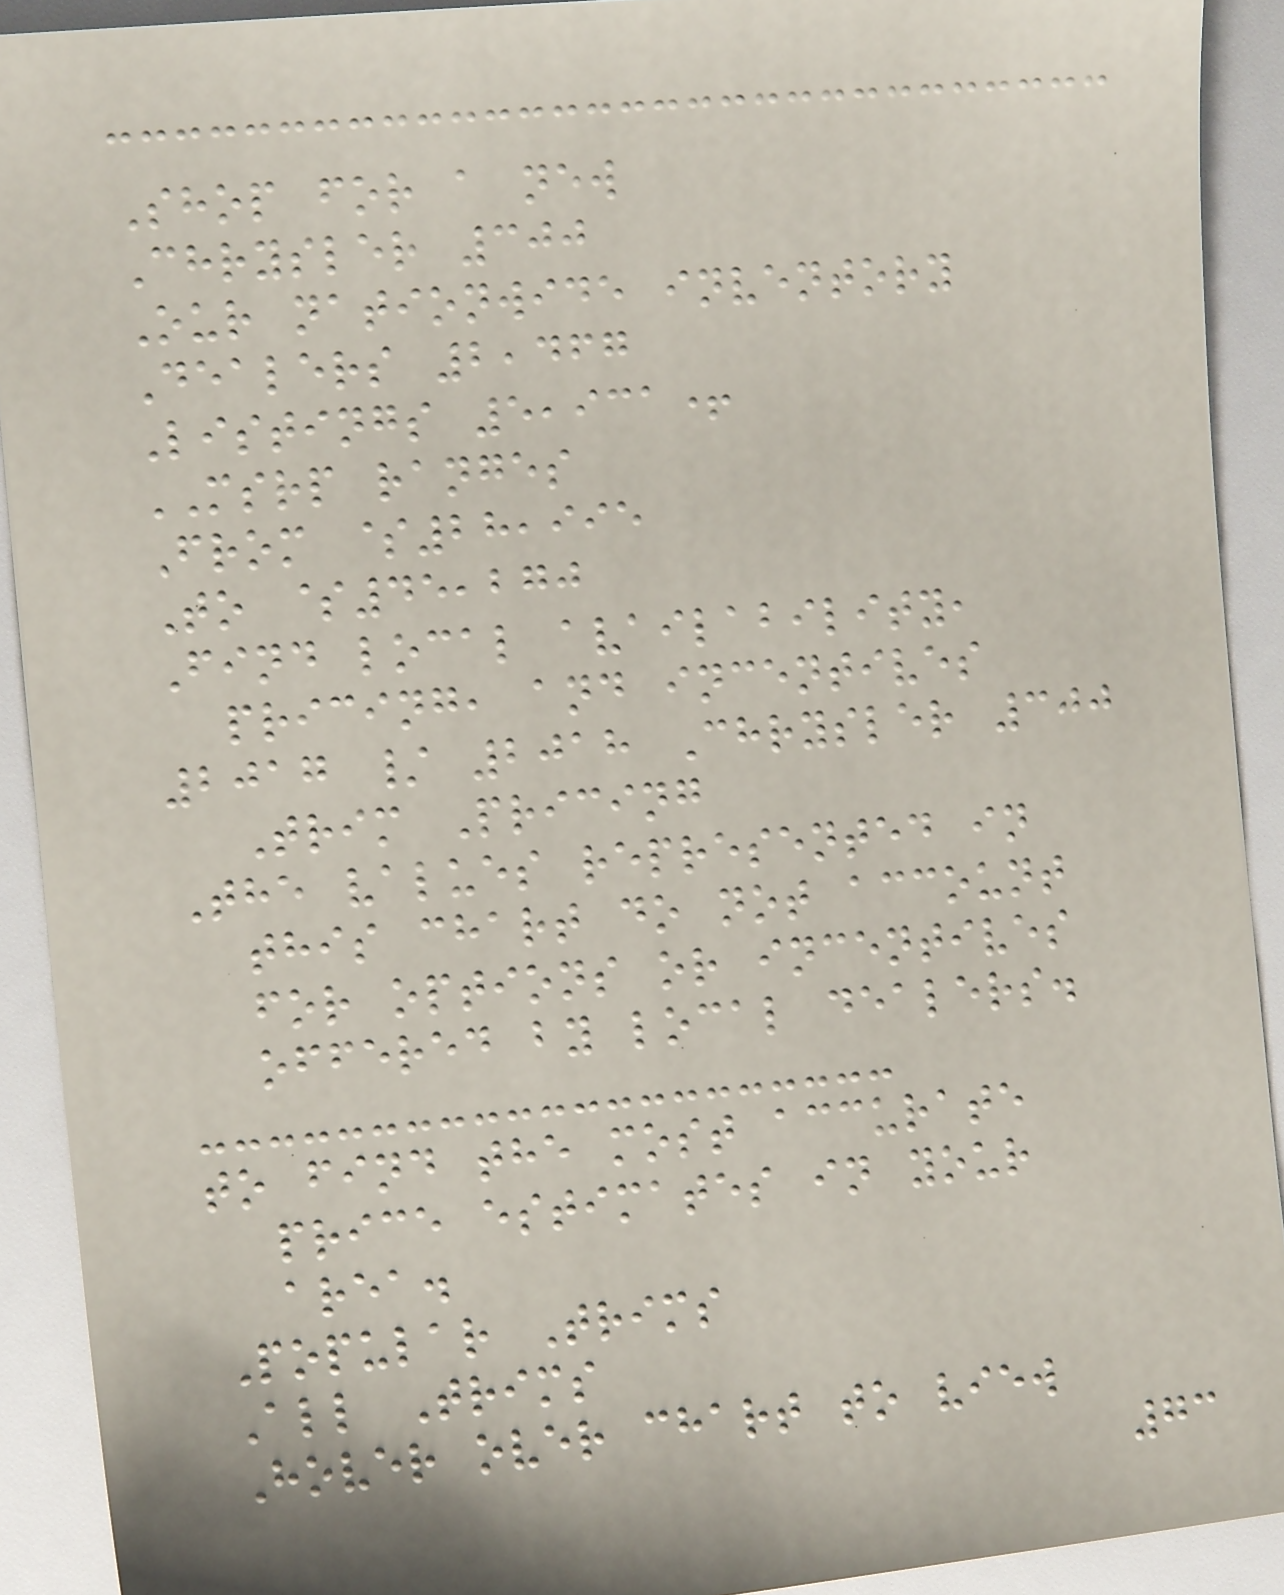Shop for a new
Chrysler 300
Our nationwide inventory
Dealers 2,467
Listings 5,931+
MSRP ranges
From $28,995
To $45,270
Find local availability,
pricing, and incentives
2017 / 2018 Chrysler 300
Trim Pricing
The values represented in
this chart do not account
for options or incentives
offered by local dealers.
to find the most accurate
price estimates in your
area.
Popular Trims
All Trims
Hover over chart to view
73
